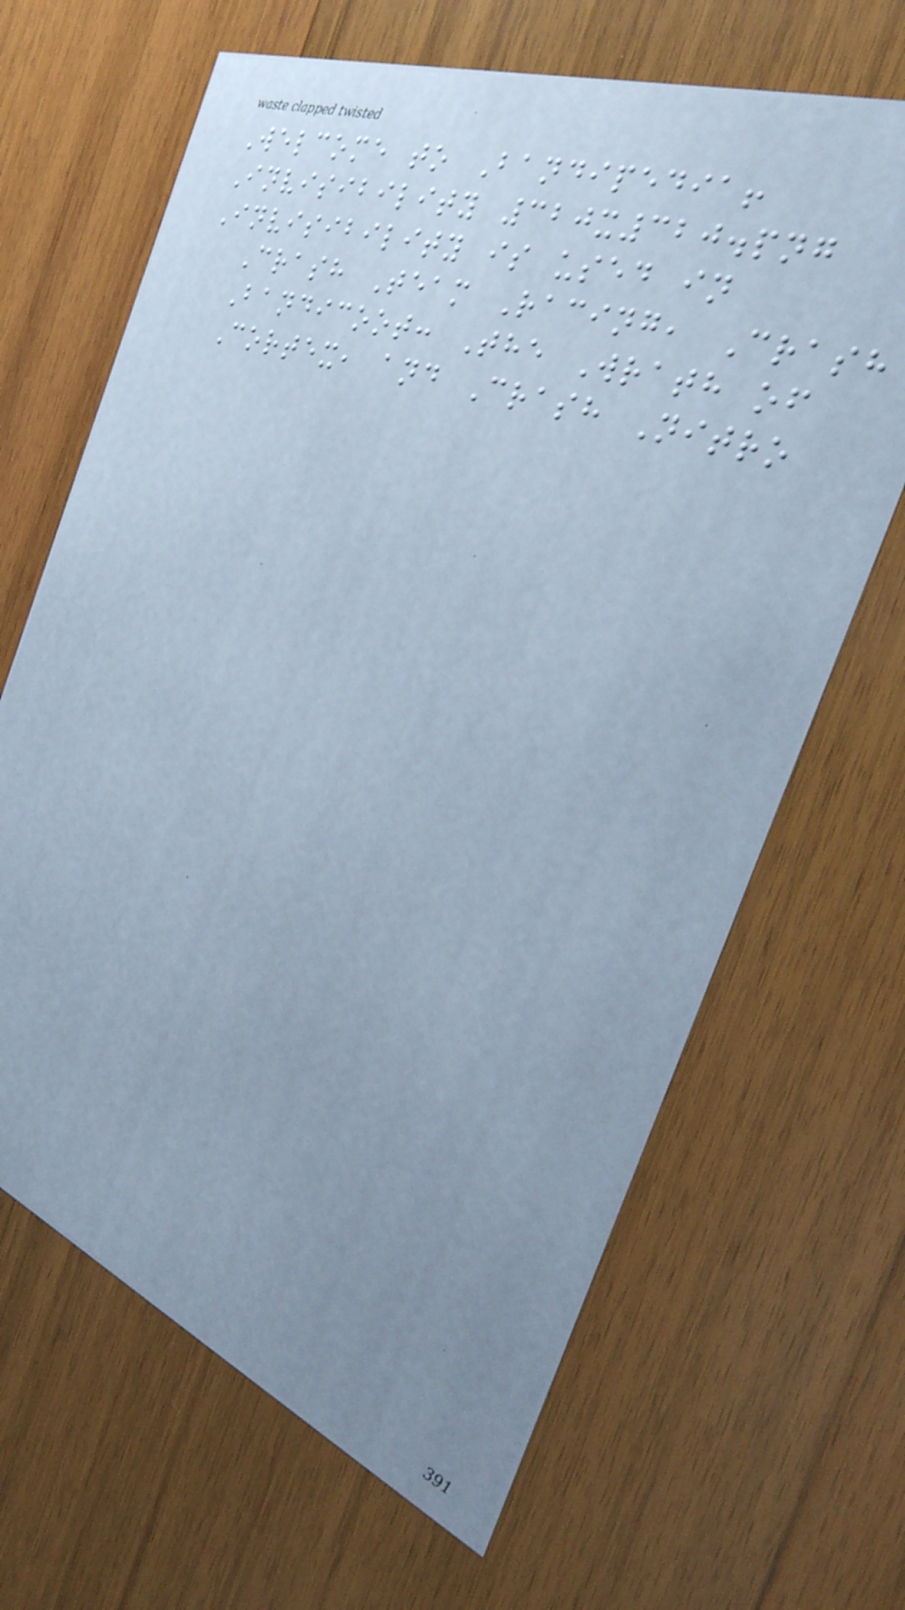Welcome to Bandipedia!
Invisibility 320x320.png
Invisibility is used in
Crash Team Racing, Crash
Bandicoot: The Wrath of
Cortex, and Crash Nitro
